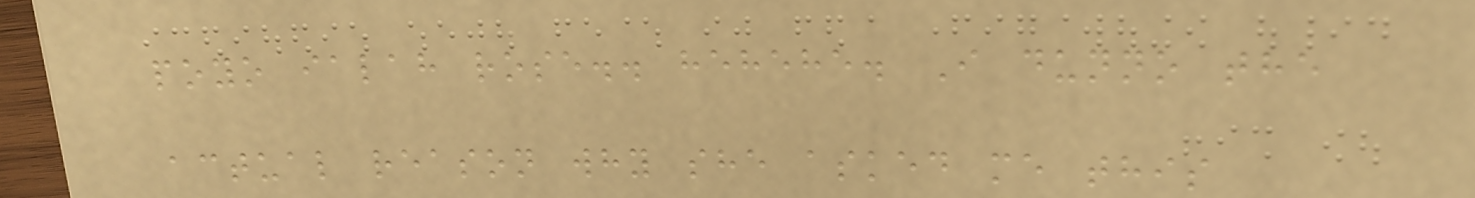poyo ialah rose.. hehehe. I dunno the
actual reason why she asked me this
